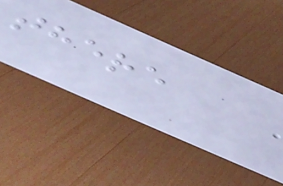there
